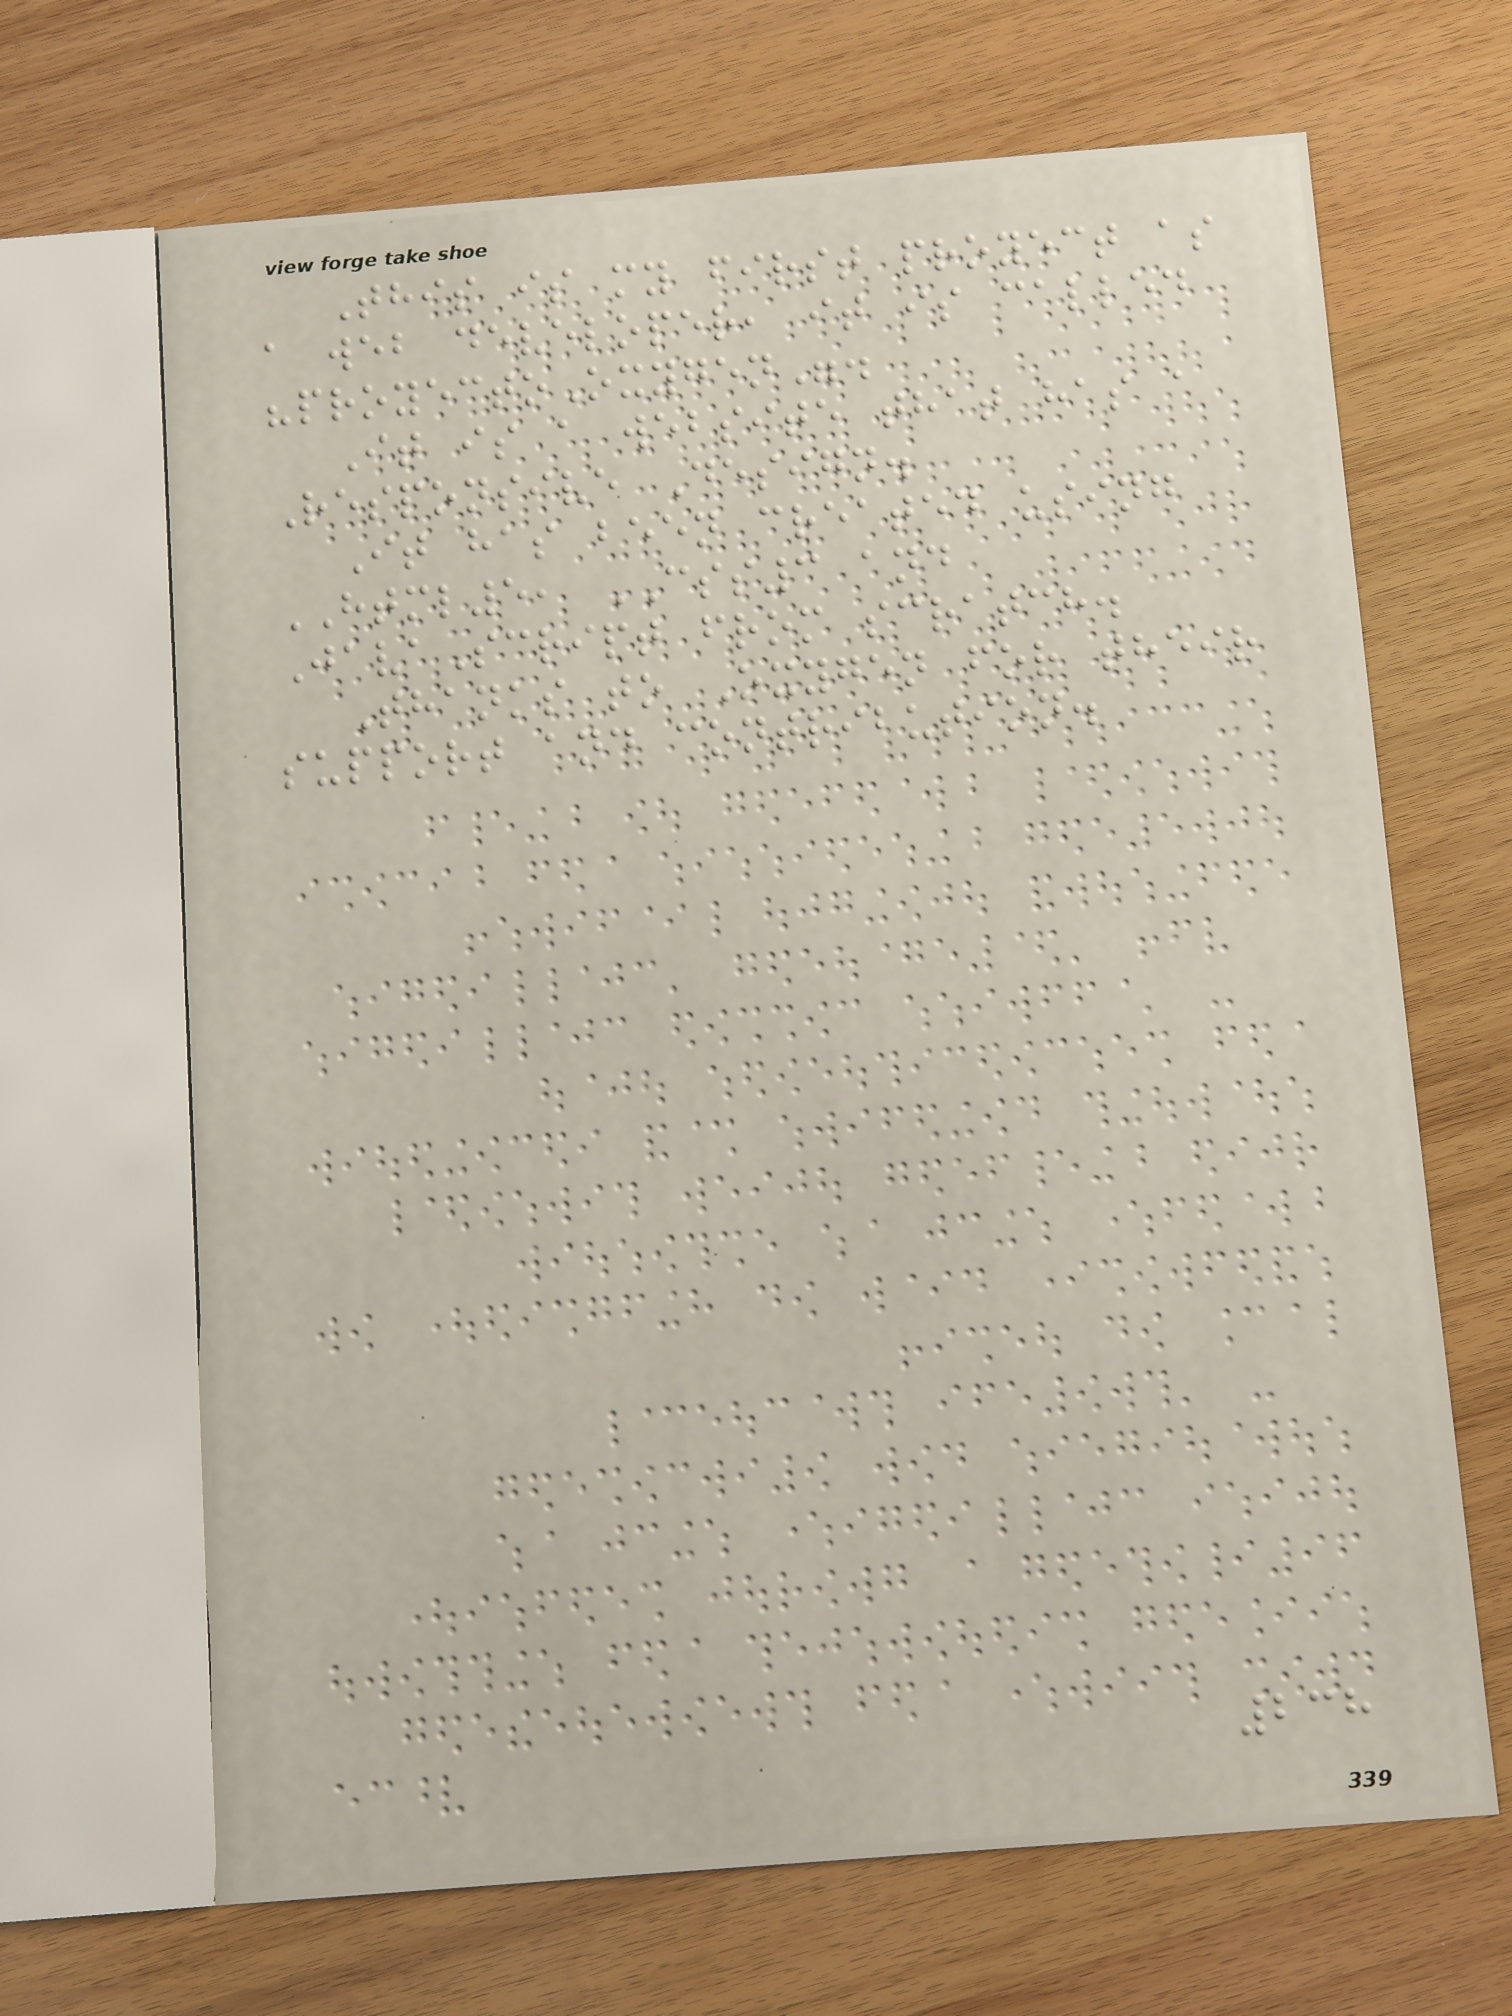This is my first proyect as
a web developer, it is called
"proyectoOxygen".
It is a website that has a
Responsive Design.
It has been created using
HTML5, CSS3 and
JavaScript from scratch.
Thanks to Oxygen for their
support and contribution.
238
